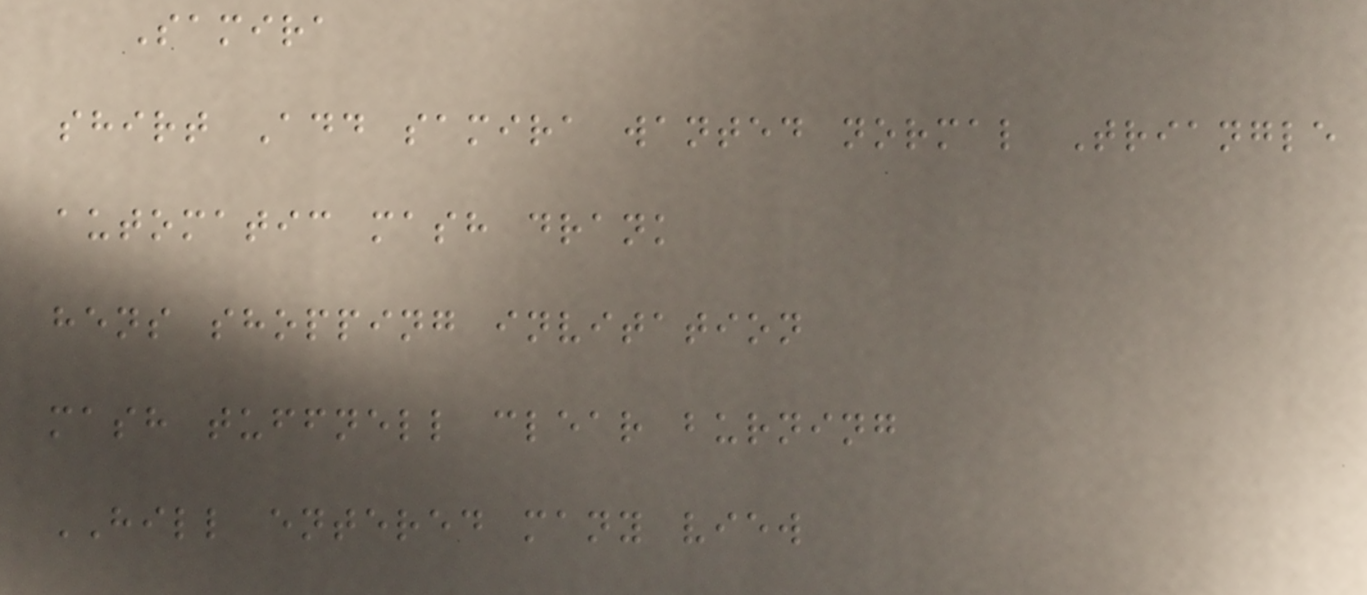Samira
shirt Add samira wanted normal Triangle
automatic mash drank
hens shopping invitation
mash tuffnell clear burning
HILL entered many view
